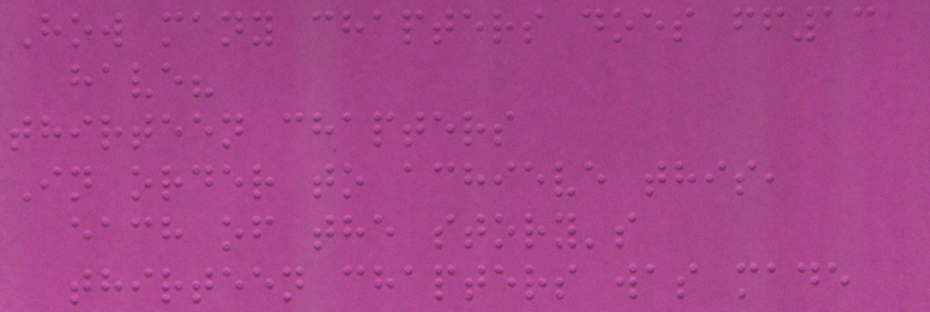How many chapters does ff13
have?
thirteen chapters
In order to achieve this,
each of the story's
thirteen chapters was made
